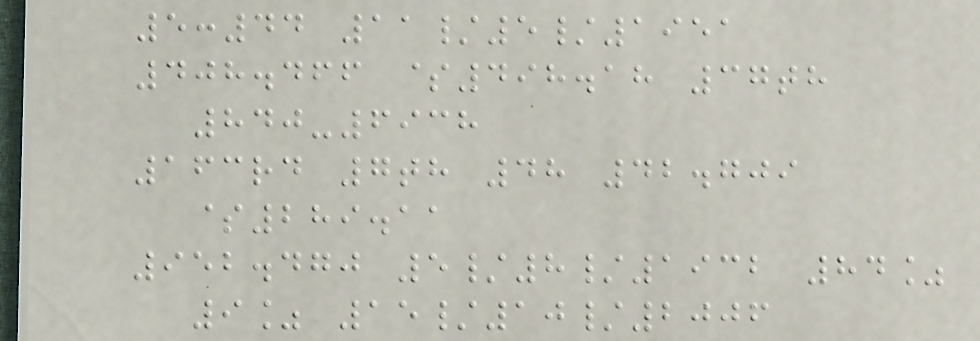5:44 11/5/1951
408.466 $498.18 37th
840-6938
163rd 7th 48 42.709
$289.11
952.470 5/8/1932 84%
9% 15/10/2006
